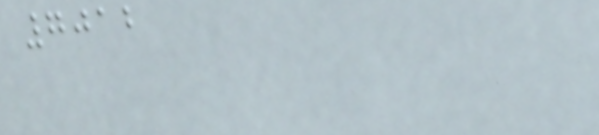7012
